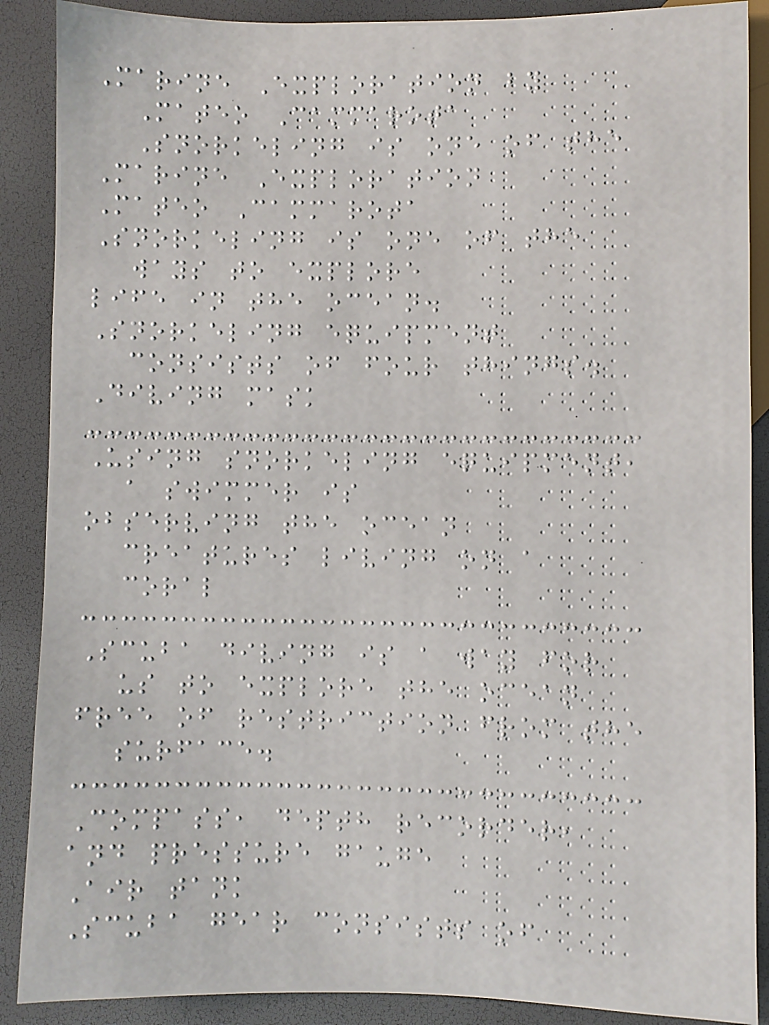Marine Exploration by
Mateo Cammarota
Snorkeling is one of the
Marine Exploration
Mateo Cammarota
Snorkeling is one of the
ways to explore
life in the ocean.
Snorkeling equipment
consists of four things.
Diving mask
Using snorkeling equipment,
a swimmer is
observing the ocean
creatures living on a
coral
Scuba diving is a way for
us to explore the ocean
free of restriction from the
surface.
Compass, depth recorder,
and pressure gauge
Air tank
Scuba gear consists of
